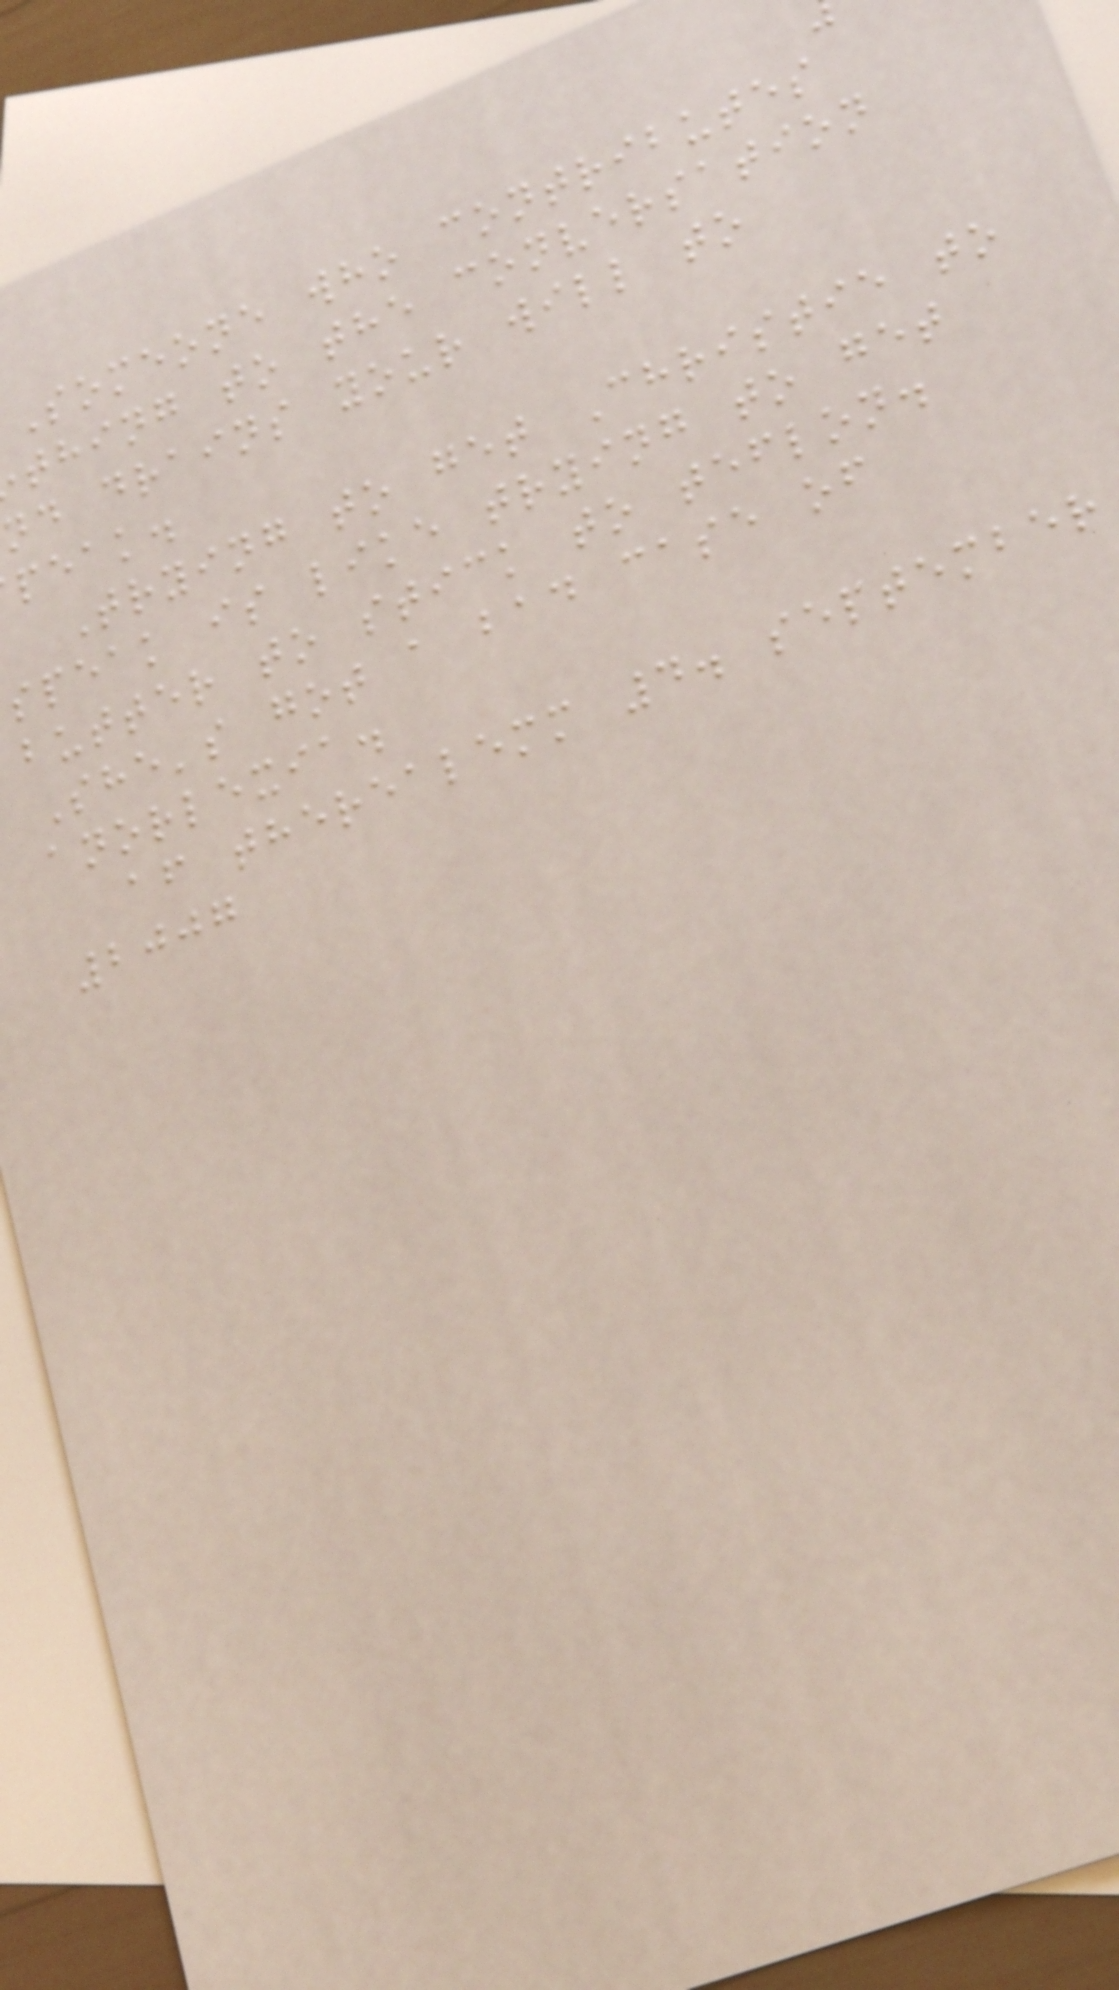Someone who contributes
thing to the conversation
nd drains your will to
peak.
Trying to get Christie to
speak is like trying to get
butter to stick to teflon.
She's got a bad case of
anorlexia.
af therealemm 4. september
2007
